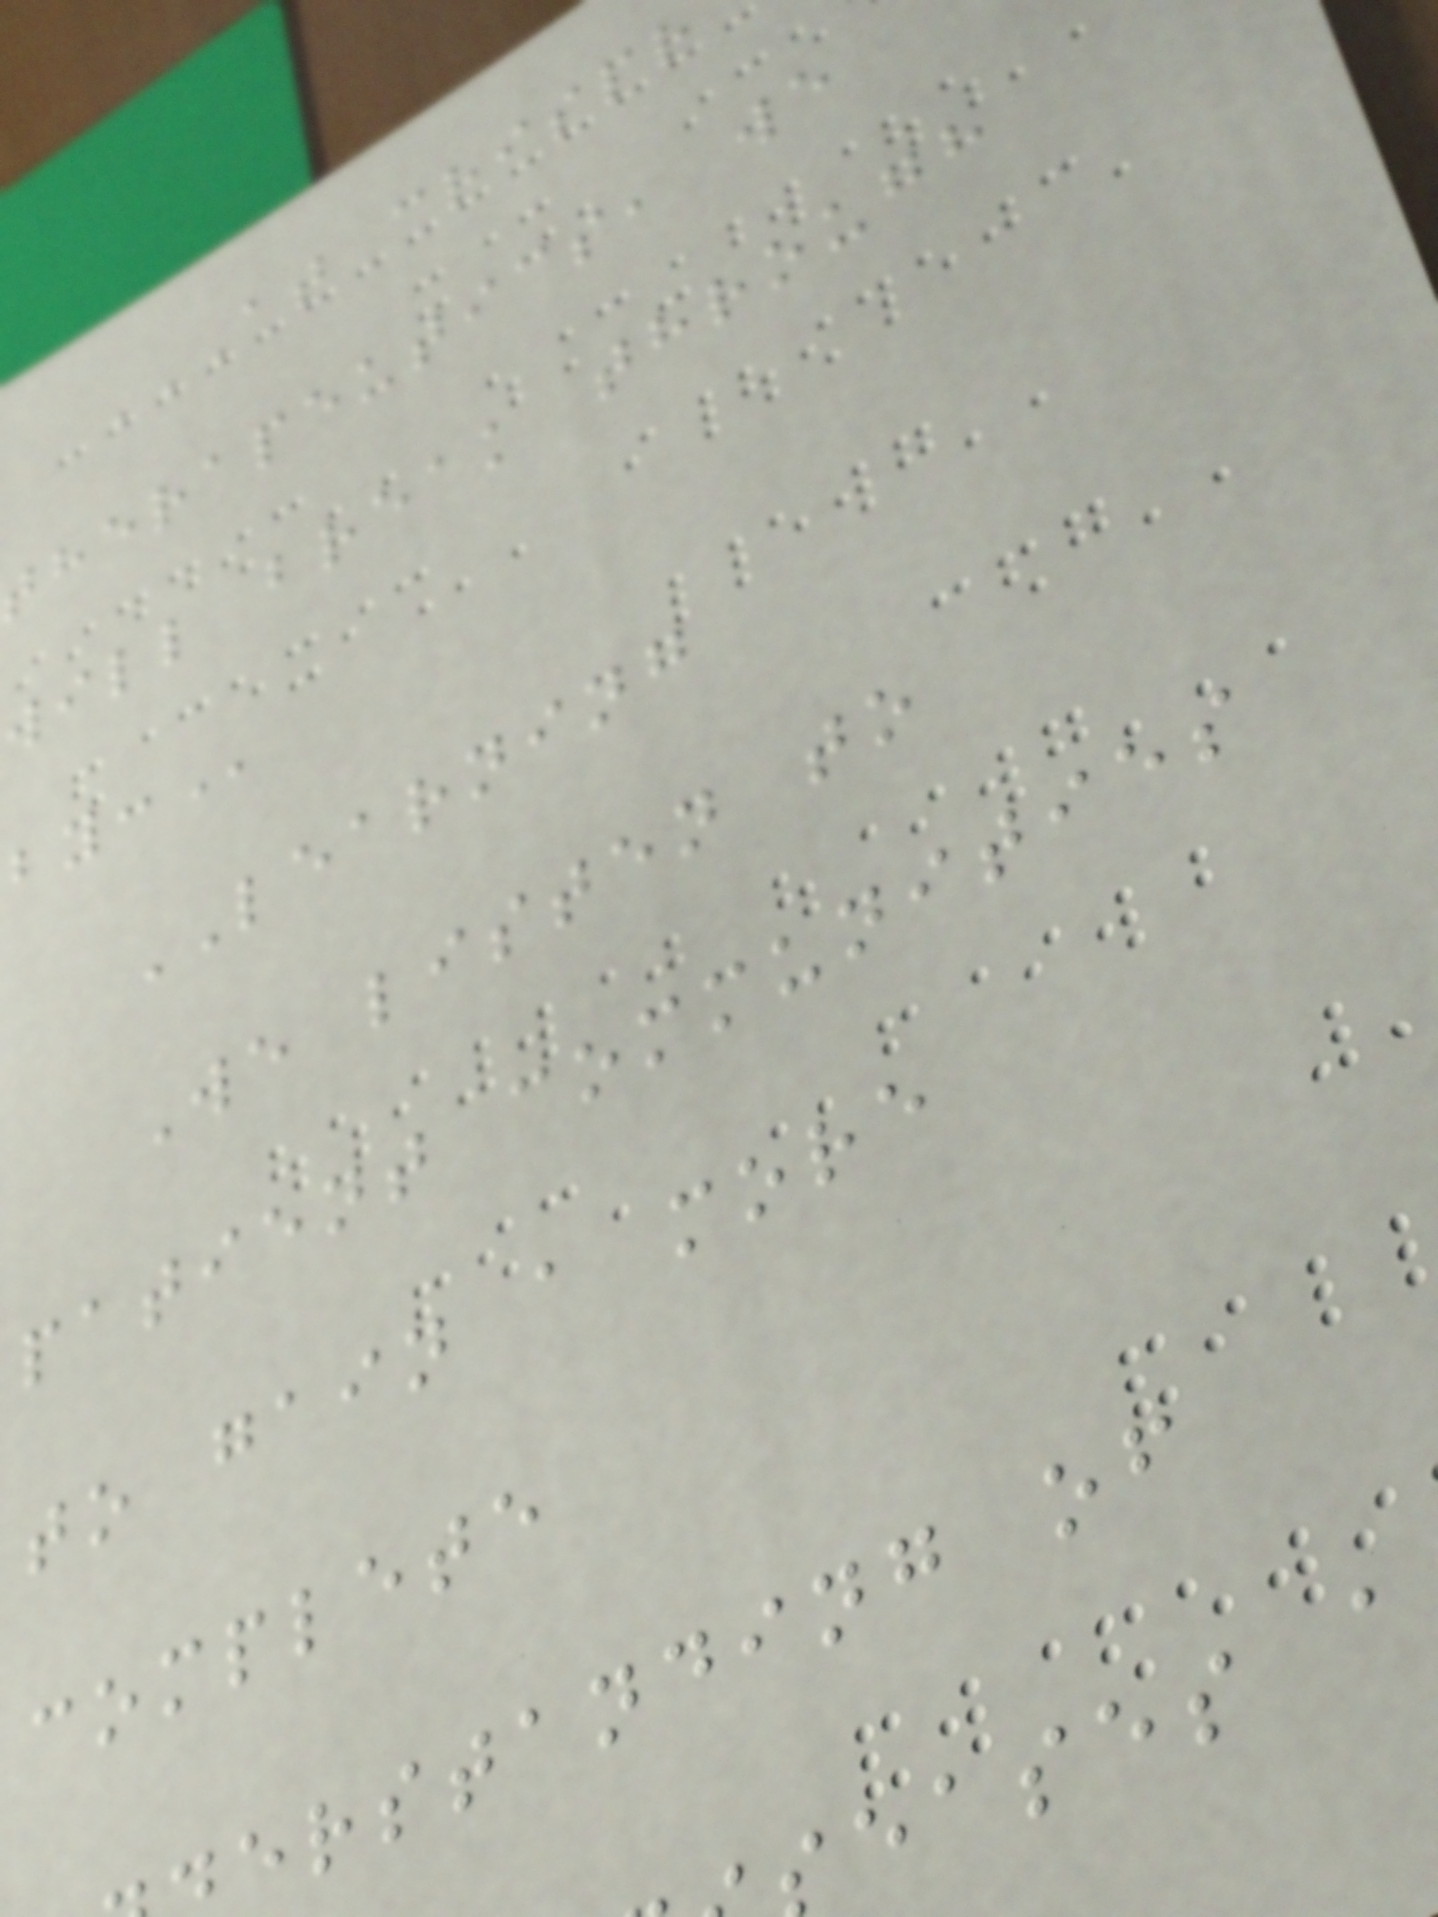AT CRISPR
therapeutics, we
will break through
LEARNING
We listen to
patient communities
to gain a more
complete
erstanding of
eases a
